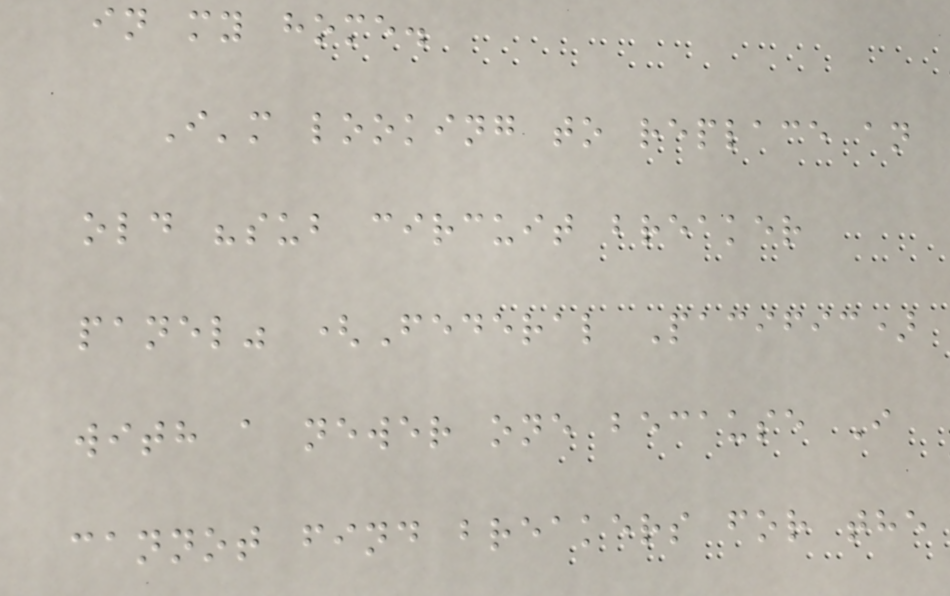in my home.
I'm looking to replace an
old "sub circuit breaker
panel" (Federal Pacific)
with a newer one because I
cannot find breakers for the
